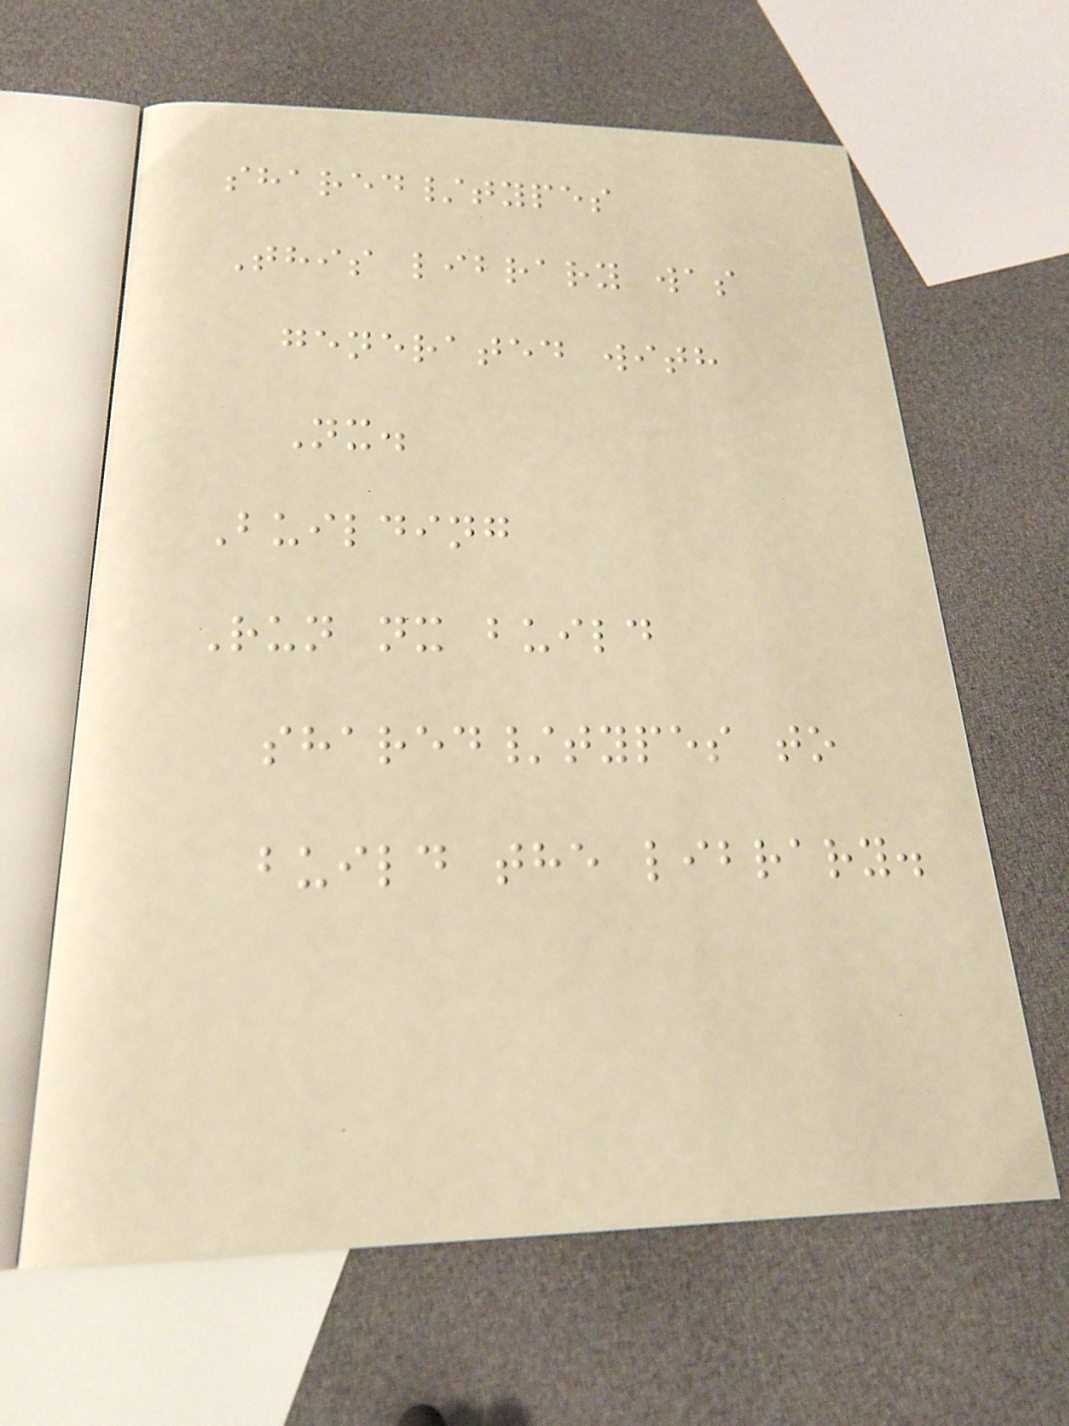shared/types
This library was
generated with
Nx.
Building
Run nx build
shared/types to
build the library.
